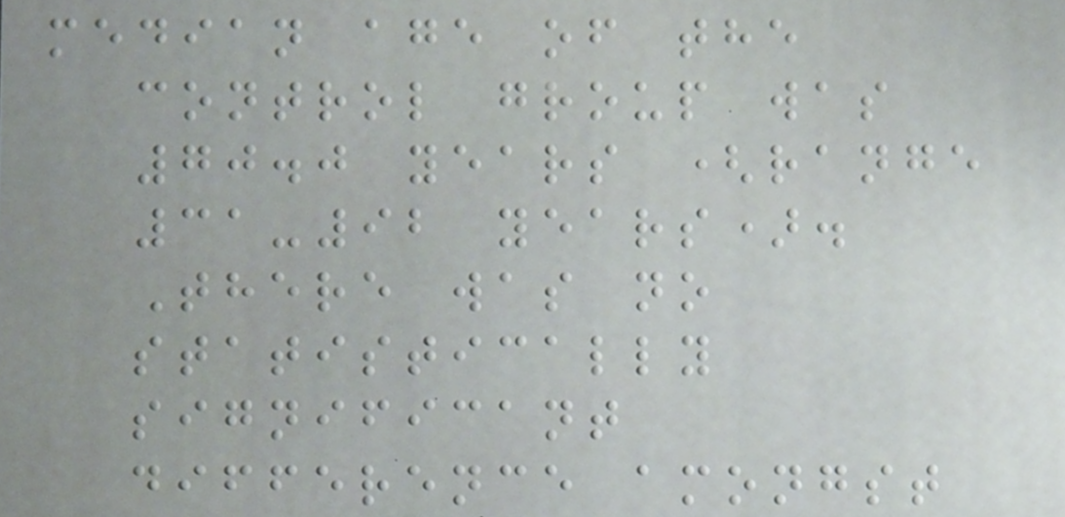median age of the
control group was
70.0 years (range
31-92 years).
There was no
statistically
significant
difference amongst
